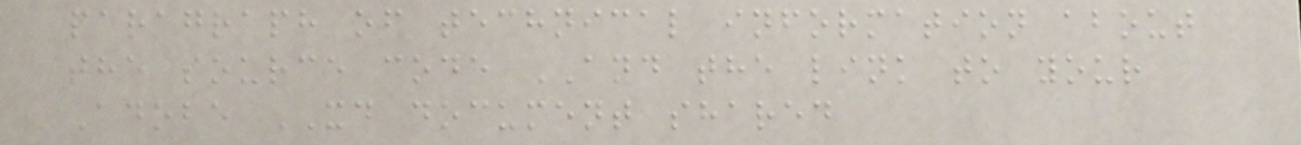paragraph of technical information about
the source code AND the link to your
Adobe XD document shared
